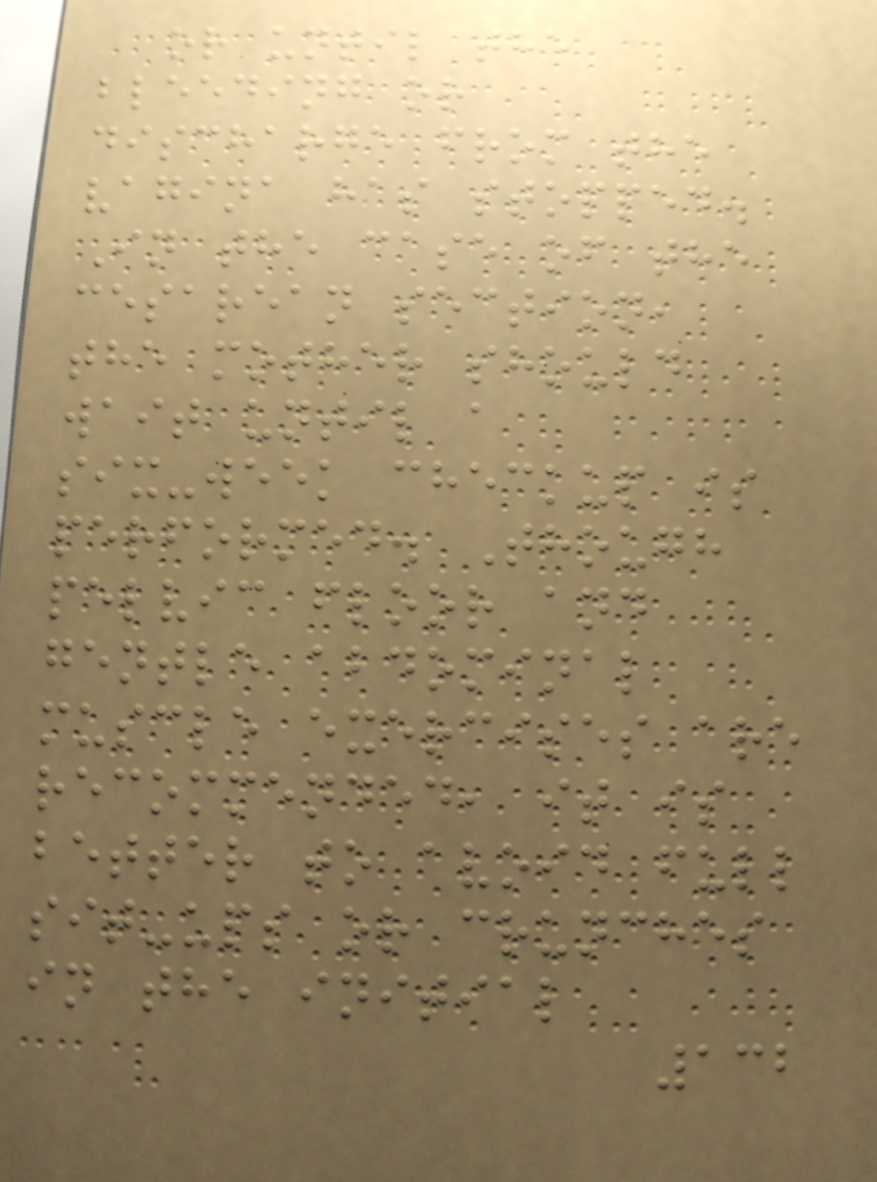or until the
bleeding or
discharge from the
vagina has stopped.
In the case of the
cesarean section,
the mother should
wait until a
six-week checkup is
performed. Though
pelvic floor and
gentle abdominal
muscle exercises are
recommended, it is
better to avoid full
sit-ups or crunches
in the initial
132
